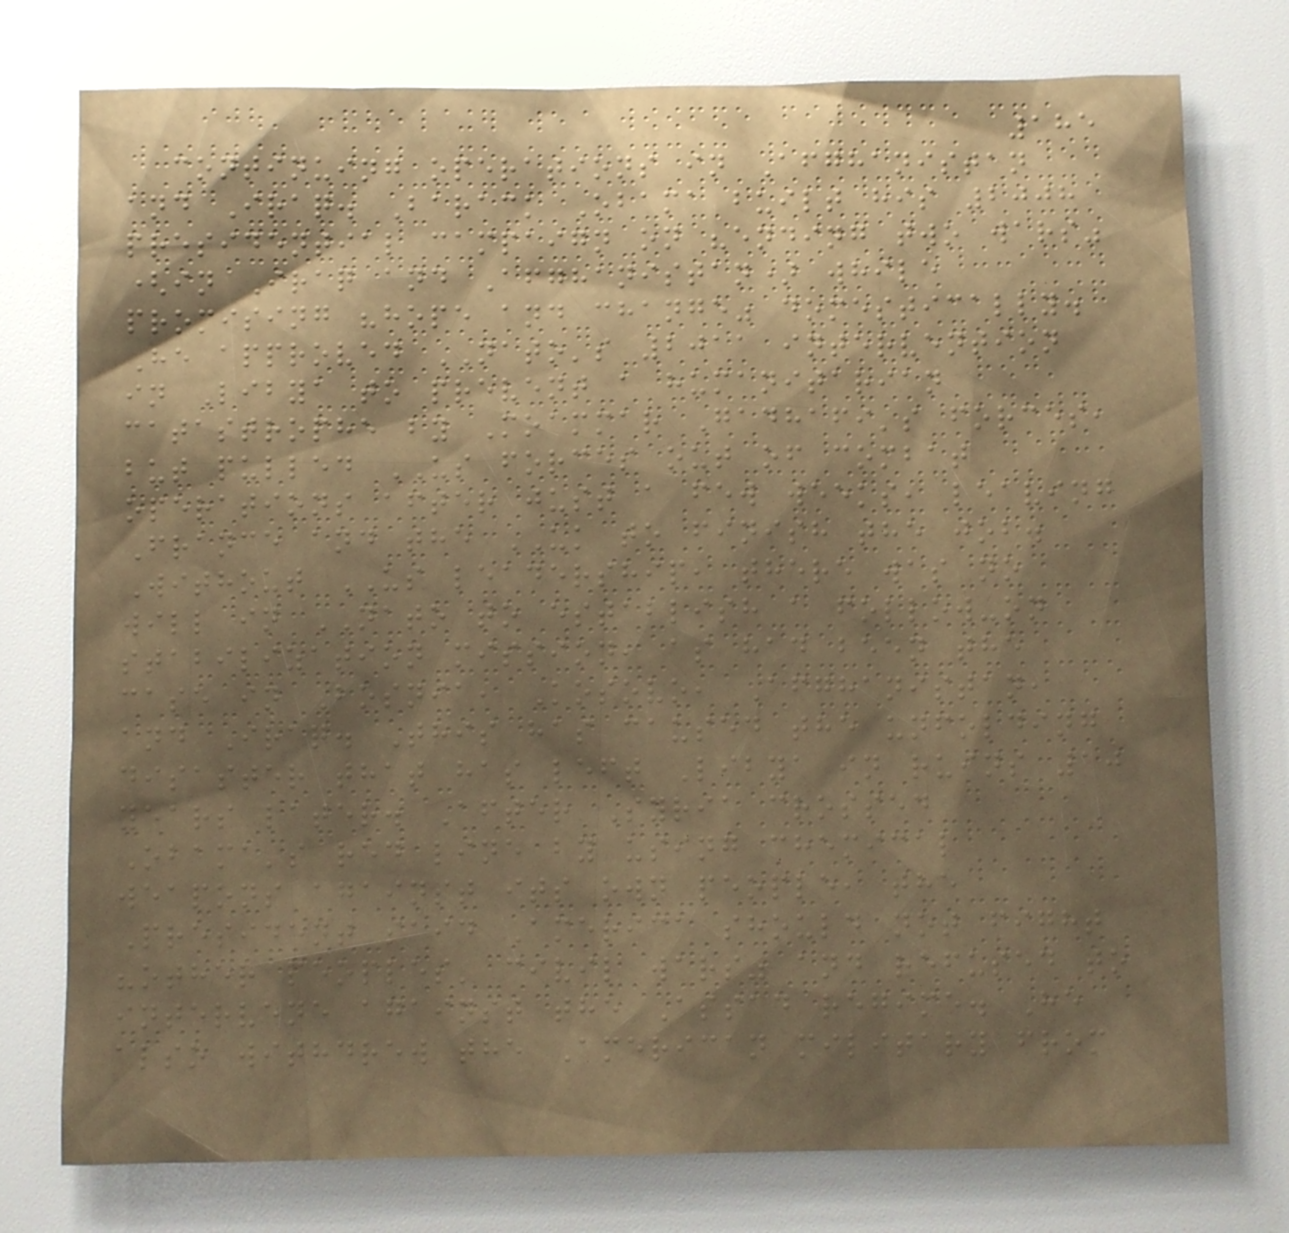185
continuing operations in Afghanistan
and Iraq. Barack Obama built his 2008
presidential campaign on "ending two wars"
(in Iraq and Afghanistan) while
promising "hope and change" domestically.
He approved NATO's 2011 intervention
in Libya to prevent a humanitarian
catastrophe by Moammar Gadhafi's forces,
but pulled US forces out of combat
operations after just a few weeks, leaving
France and the UK to finish the job.
Without US leadership, there was no
will in NATO to establish a follow-on
stabilization mission, as had been the
case in Bosnia, Kosovo, Afghanistan,
and Iraq. This has caused the unfolding
disaster that has left Libya in ruins 10
years later. After Syria crossed
Obama's red line by using chemical
weapons against its own people, the
President said America should not fight
"other peoples' civil wars" and refused to
intervene against the Assad regime. He
also withdrew the American military from
